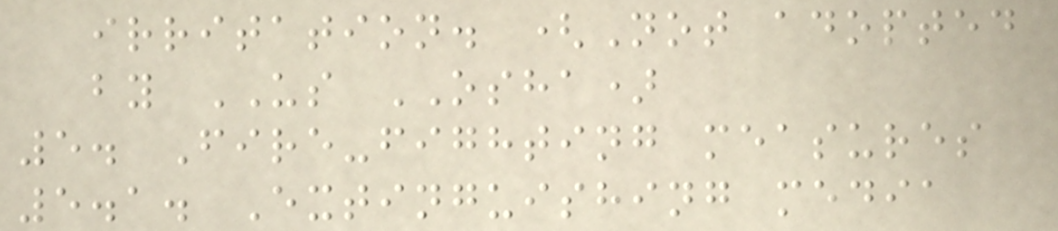irritation. (Not adopted
by US OSHA)
5. Fire-fighting measures
5.1. Extinguishing media
